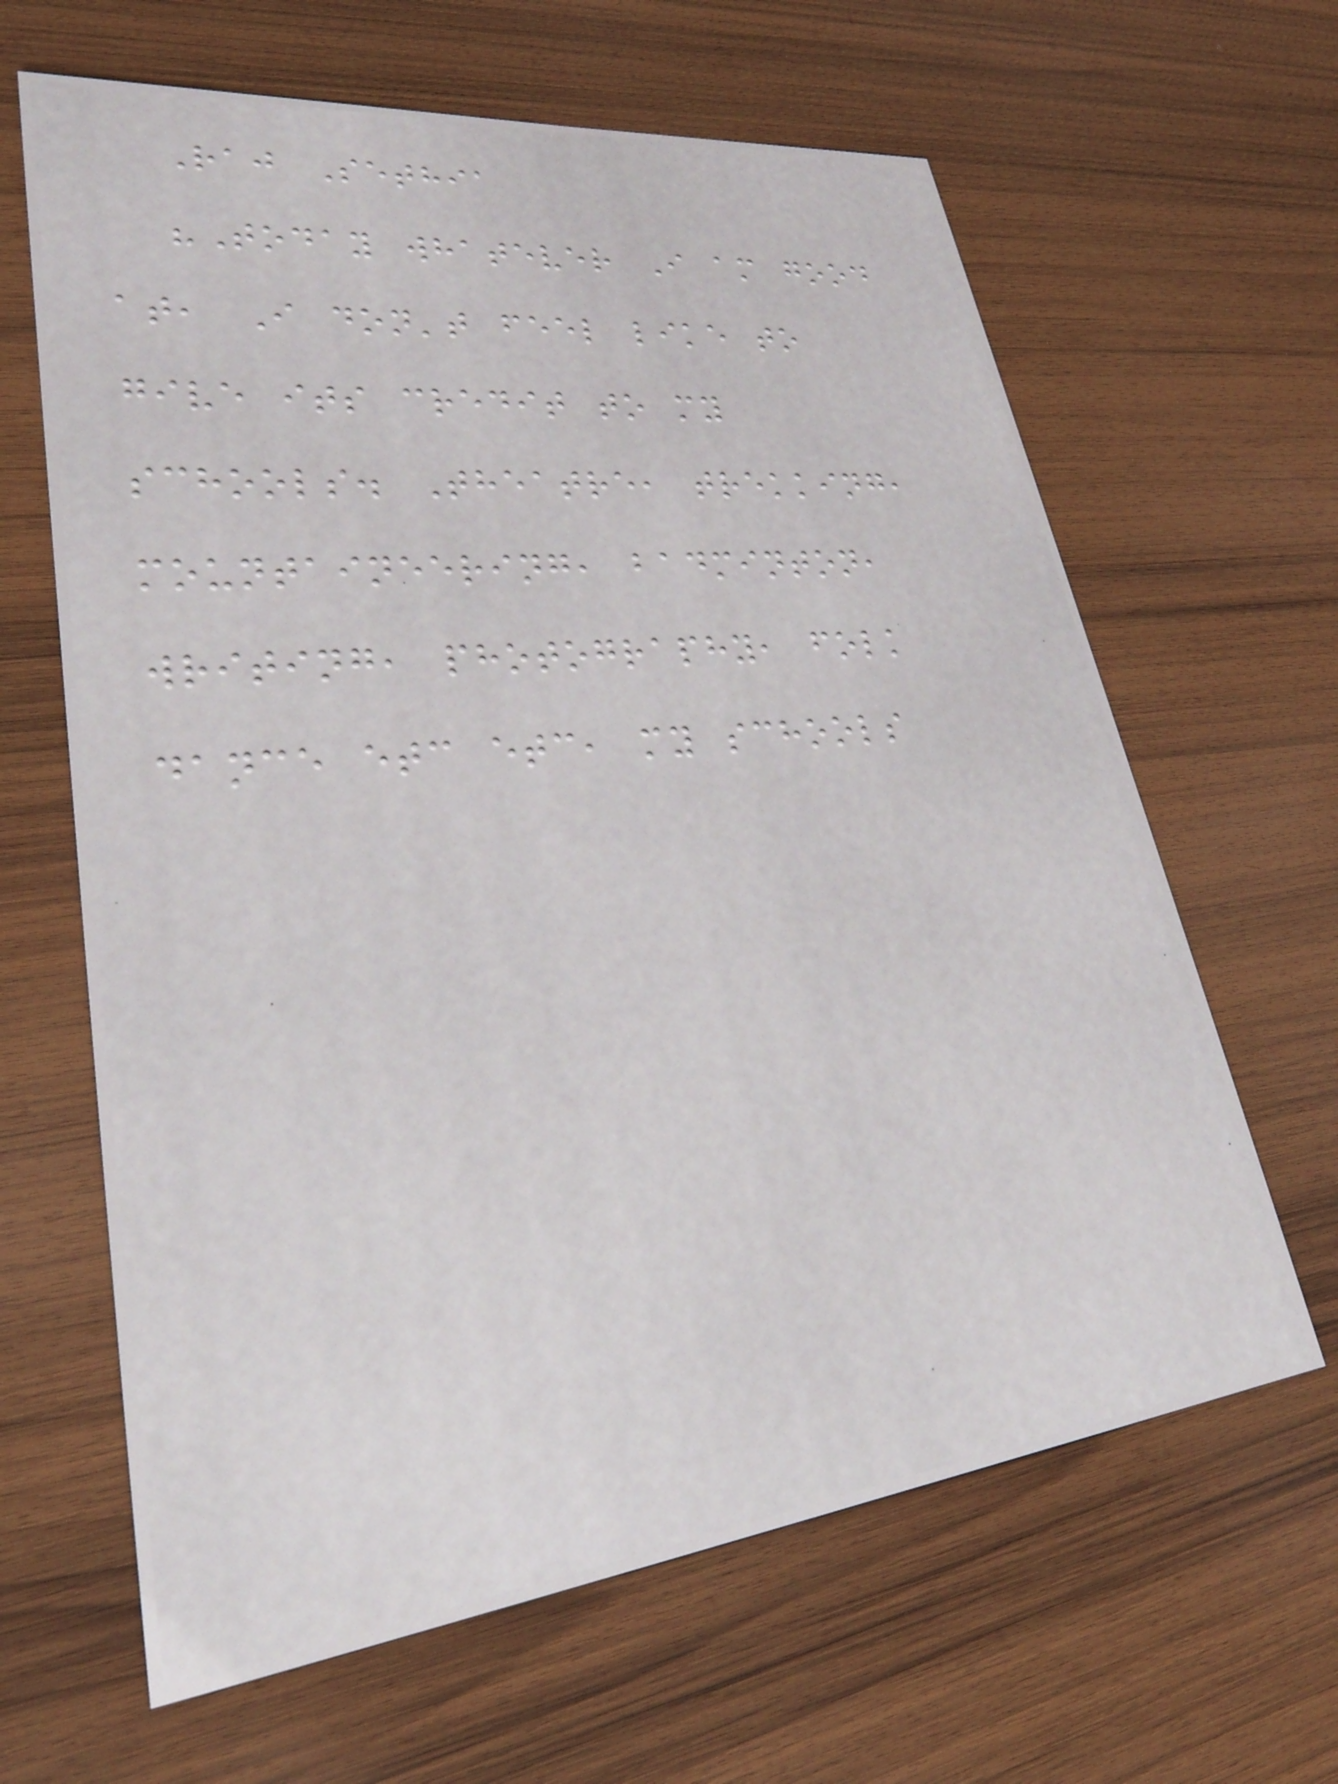Raj Sethia
"Today whatever I am good
at, I don't feel like to
give its credit to my
schools. Theatre, trekking,
mountaineering, badminton,
writing, photography, folk
dance etc etc, my schools
